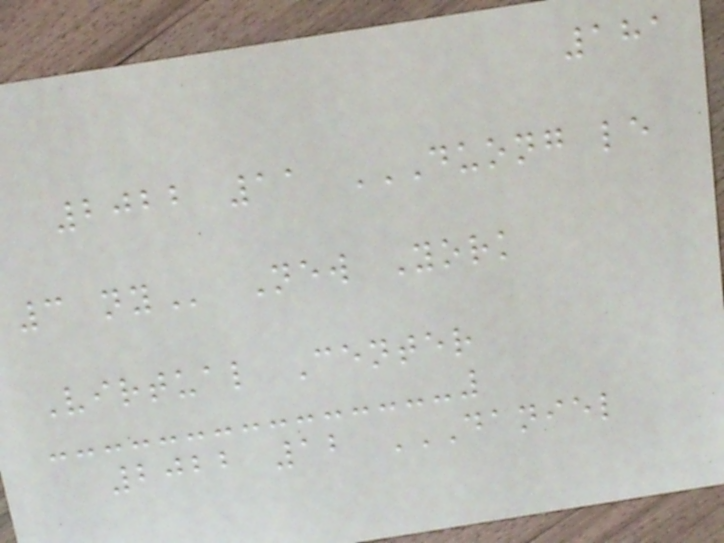181
2022 11 DUONG LE
3 NY New York
Virtual Center
2022 12 DANIEL
